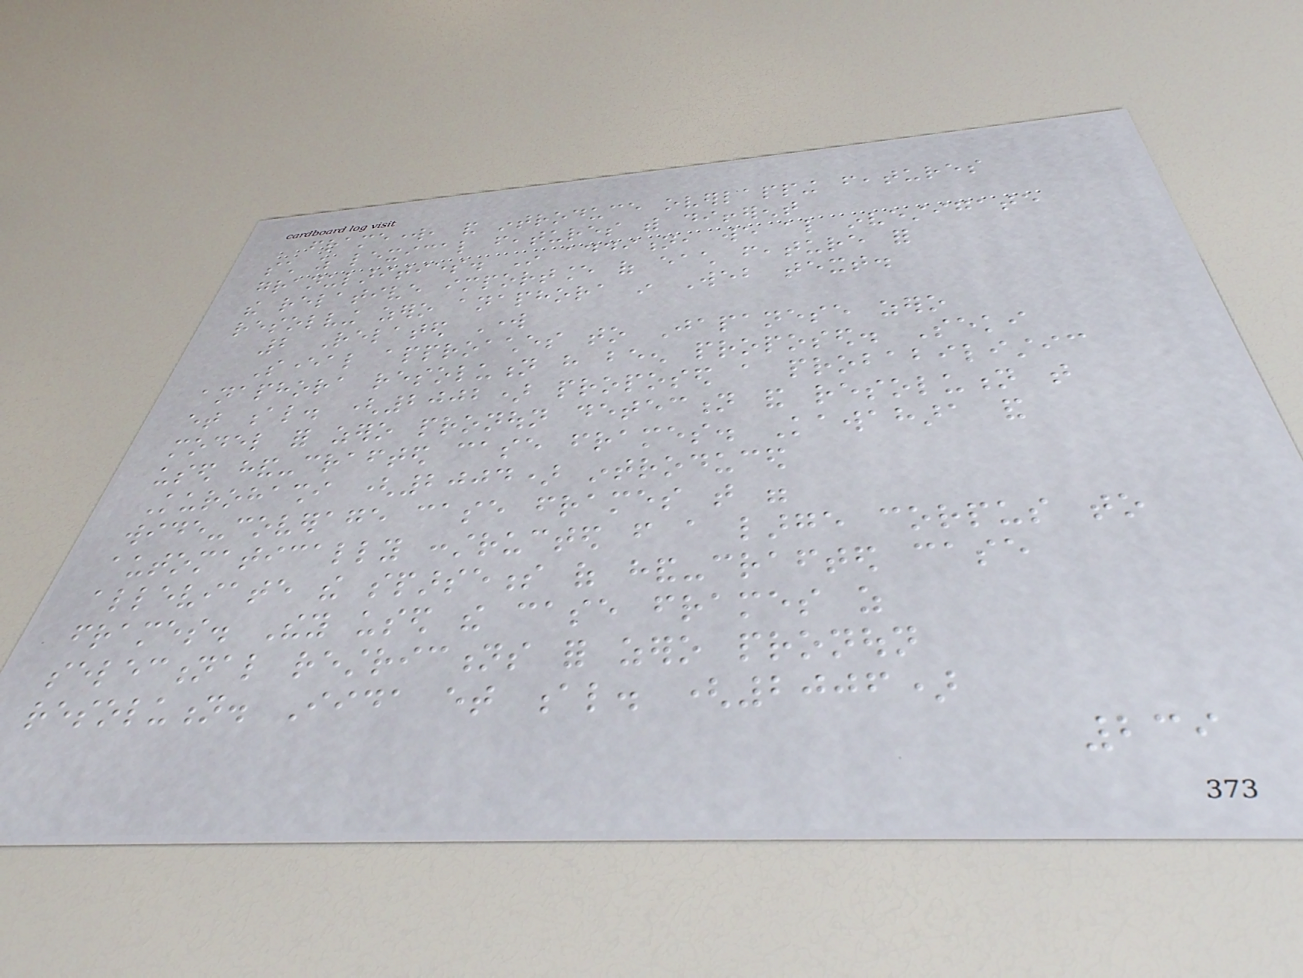framework, and introduce overlapping features
such as lexical features with different
granularities. In addition, we also investigate
the relative importance of each feature for
resolving zero anaphora in Web text.
2 Related Work
Several approaches to Japanese zero
anaphora resolution have been proposed. Seki
et al. (2002) proposed a probabilistic
model for zero pronoun detection and resolution that
used hand-crafted case frames. Kawahara and
Kurohashi (2004) introduced
wide-coverage case frames that were
automatically constructed from a large corpus to
alleviate the sparseness of hand-crafted case
frames. They used the case frames as
selectional restrictions for zero pronoun
resolution. Iida et al. (2006)
239
